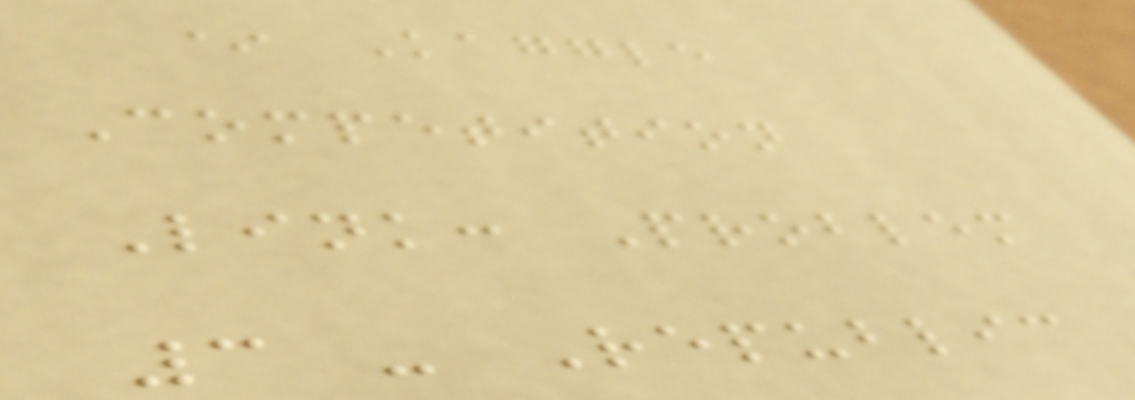* Kaggle
Competition
Link: Problem
3 - Republic
